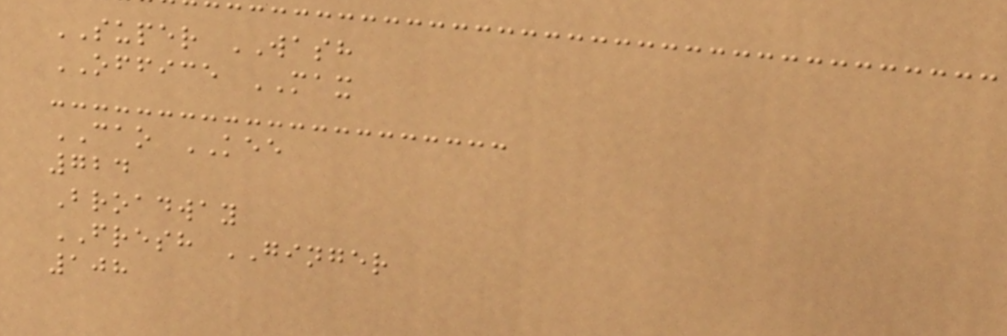SUPER WASH
OFFICE MAX
CAO KEE
724
Broadway
FRESH GINGER
108
